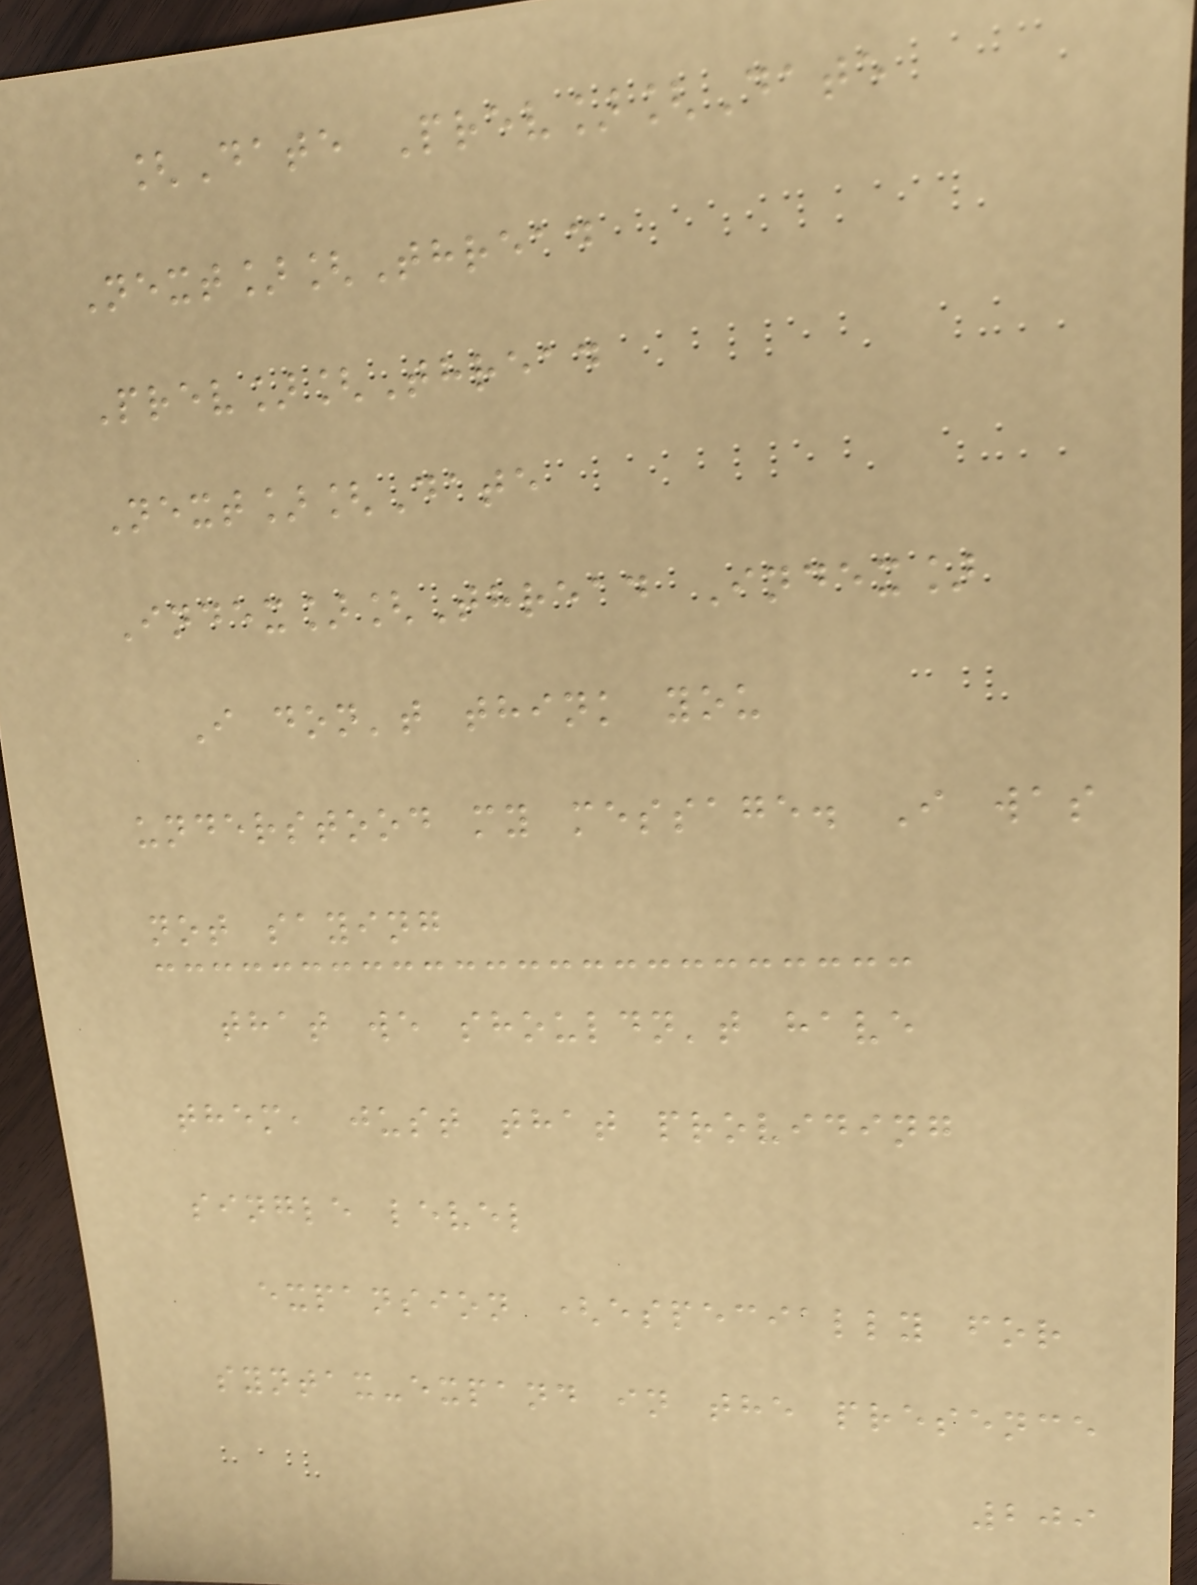[Date Prev][Date
Next][Thread
Prev][Thread
Next][Date
Index][Thread Index]
I don't think you
understood my message. I was
not saying
that we shouldn't have
them, just that providing
single level
expansion (especially for
syntax-expand in the presence
209
